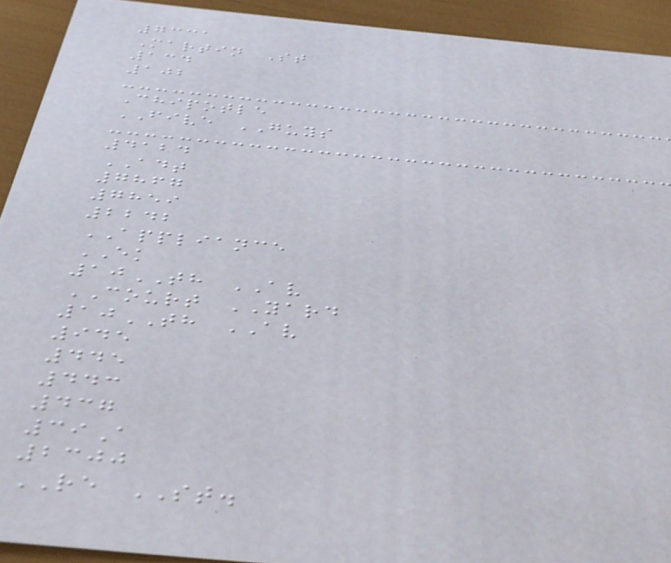7331
Martin St
134
102
Chipotle
FIVE GUYS
4124
ADT
7867
7859
2242
APPLIANCE
EK
10TH AV
COURT YARD
10TH AV
945
445
443
437
39A
2300
RE ST.
